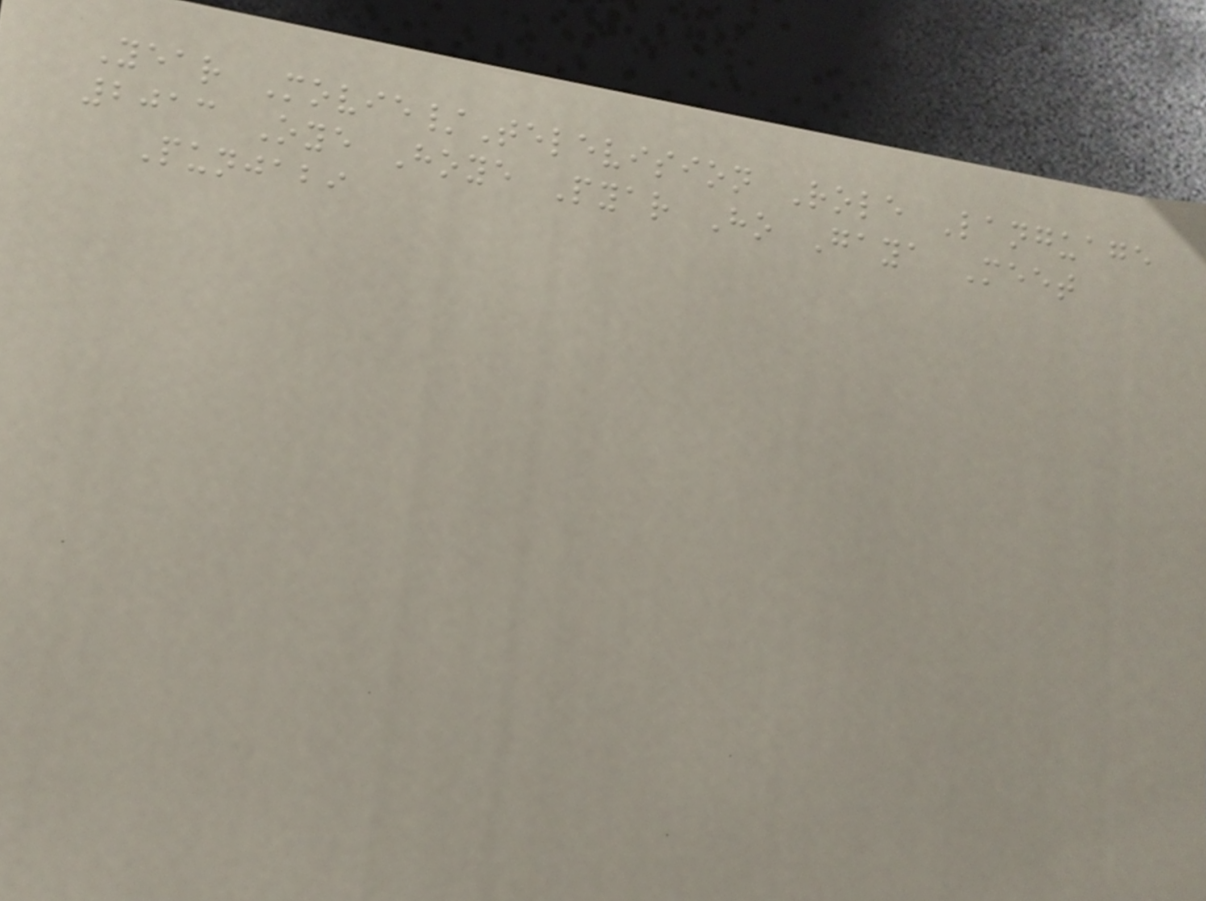Year Movie/Television Role Language
2013 Oye Hoye Pyar Ho Gaya Meet
Punjabi
